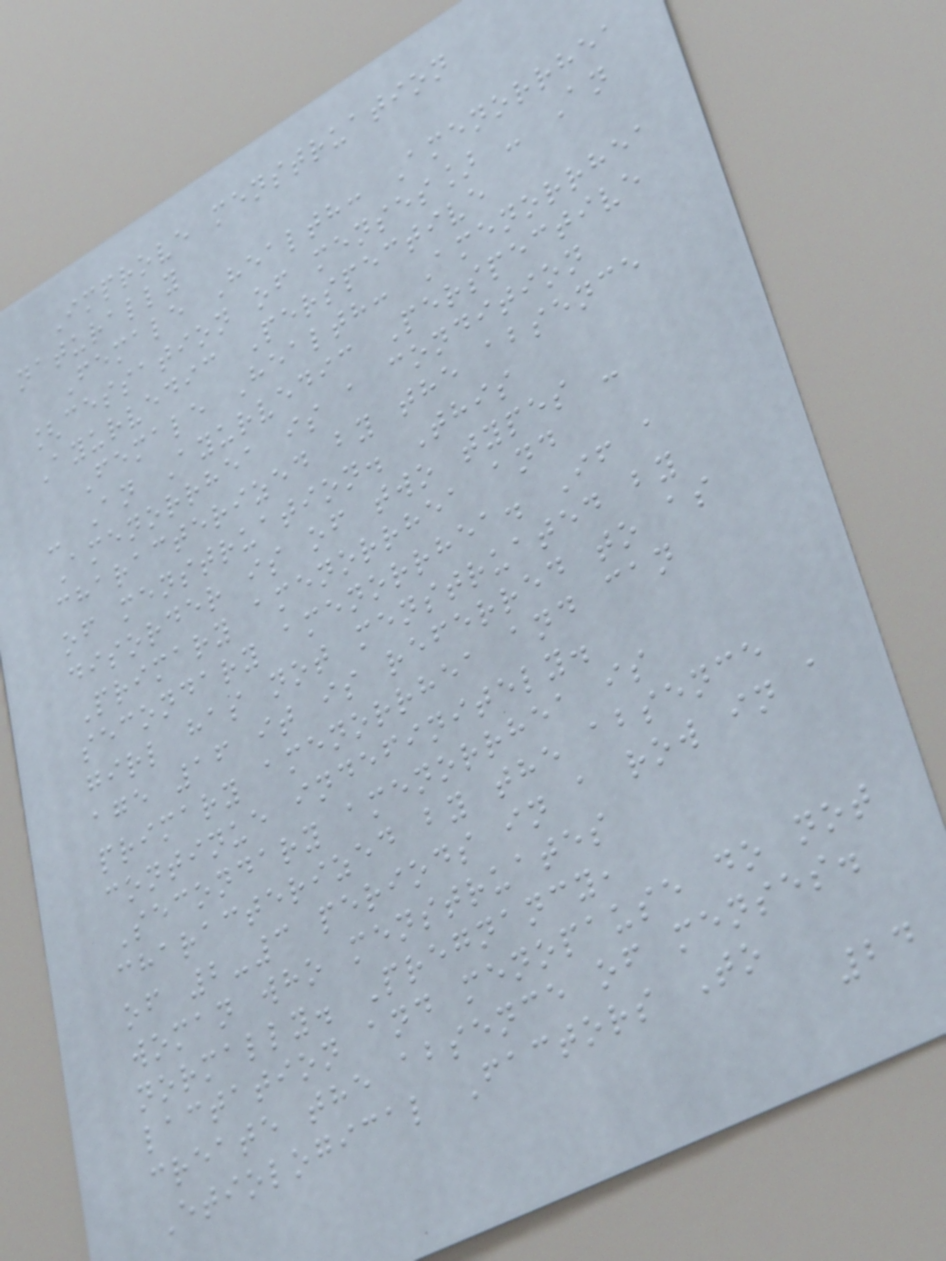Improve menstruation
naturally
Female Health: Amenorrhea
[cessation of menses] - An
Ayurvedic Perspective
Female Health: Amenorrhea
- An Ayurvedic Perspective
Amenorrhea is a condition
characterized by the absence
of menstruation. This
disorder is of two types -
Primary amenorrhea and
secondary amenorrhea. If a
girl has not menstruated by
age 16 it is referred to as
primary amenorrhea and can
continue indefinitely.
Secondary amenorrhea is
characterized by the absence
of 2-3 periods in a row in a
woman who menstruates
normally. Pregnancy,
lactation and menopause do not
create the absence of menses.
Etiological Factors To
24
